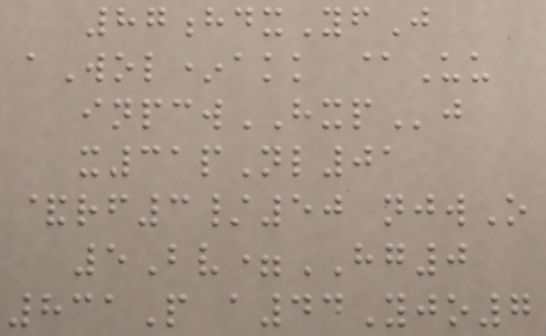87hdxYfJ
aWol*akk @Uu
inpcwHXPj
x31pNl01
&rf3/50 njwO
5Bv=HG0
831P a44Yjo7
